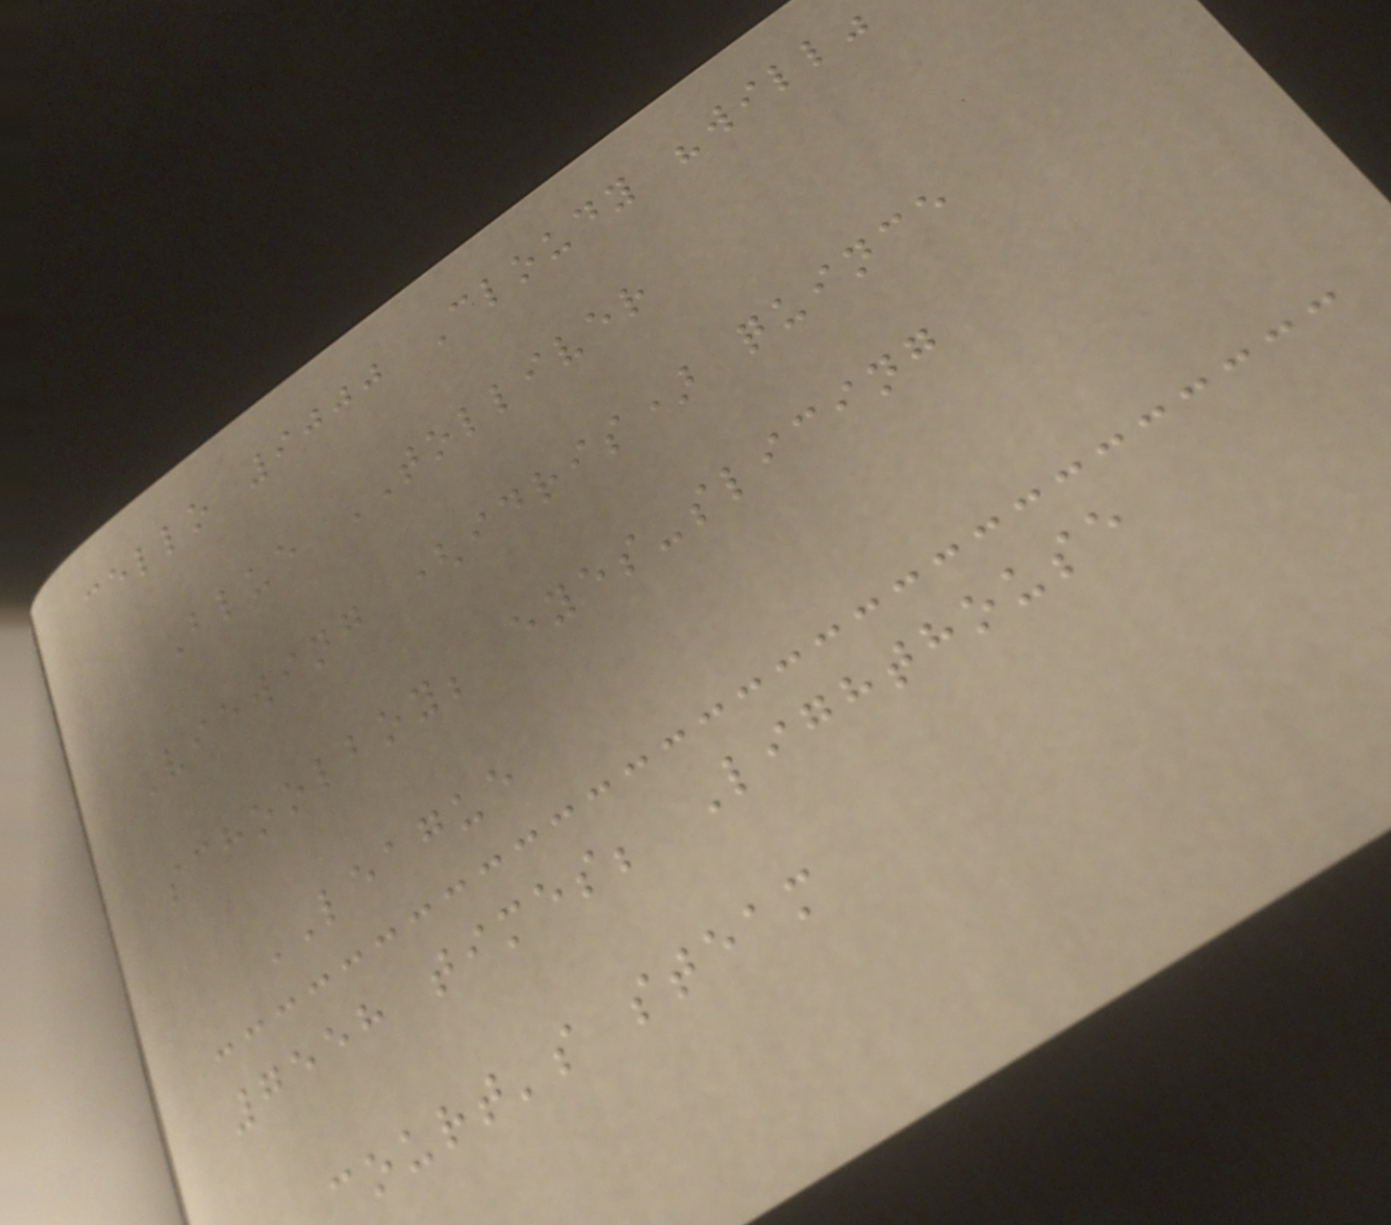cello 9000 Cloudy "will"
Blue TOLLIVER
Viewing (idris) quince
schoolboy; eyes-slicing
LEAGUE
7558 times; Lighthouse
court's steam
